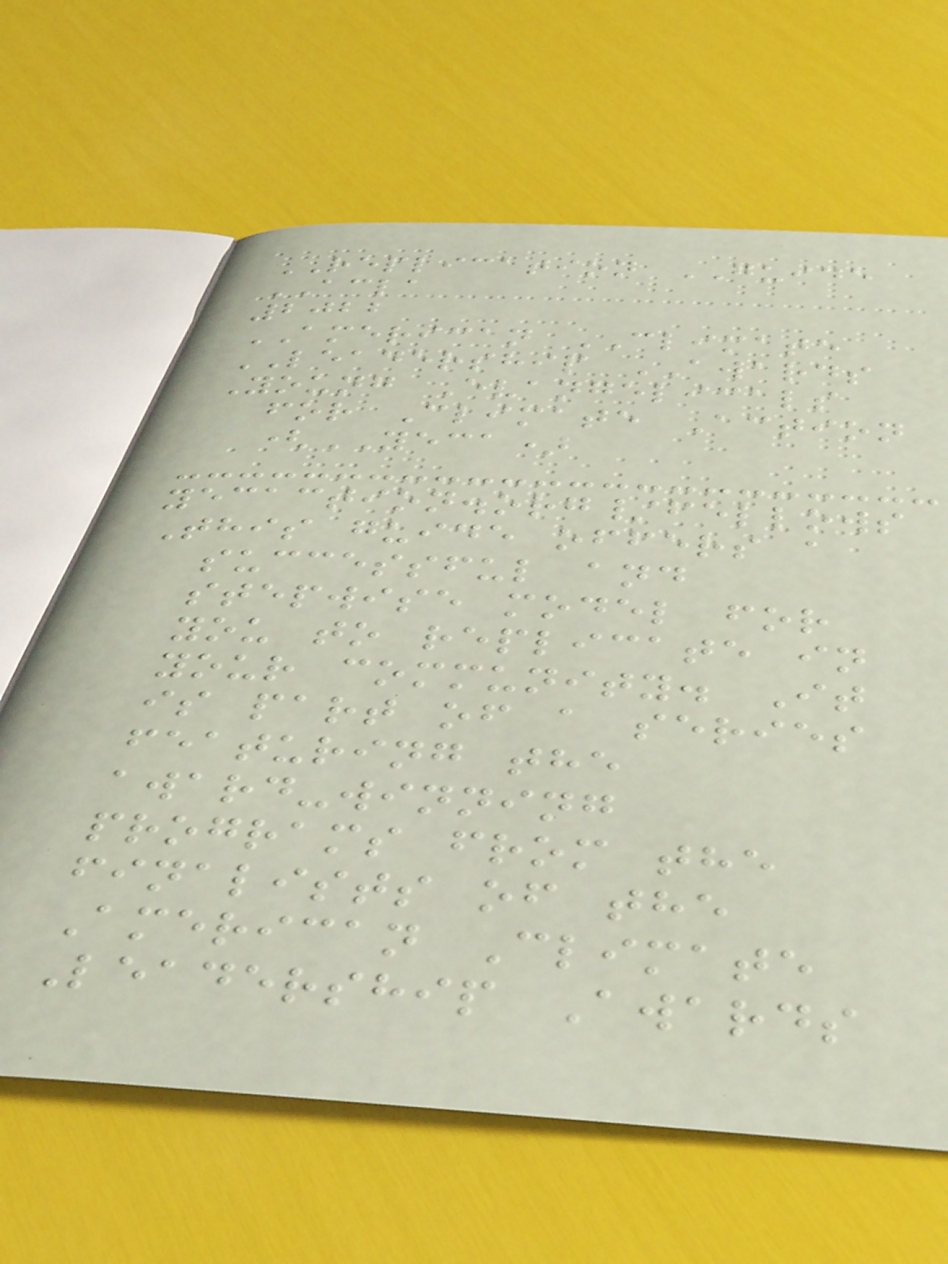REPLICATION GUIDE
ACLA
2022
AMERICAN CLIMATE
LEADERSHIP AWARDS
Young Evangelicals
for Climate Action
(YECA)
yecaction.org/fellows
This guide offers a
successful and
stepwise model for
you to replicate in
your community. It
is part of a series
featuring the
award-winning
programs from the
finalists of the
American Climate
Leadership Awards
